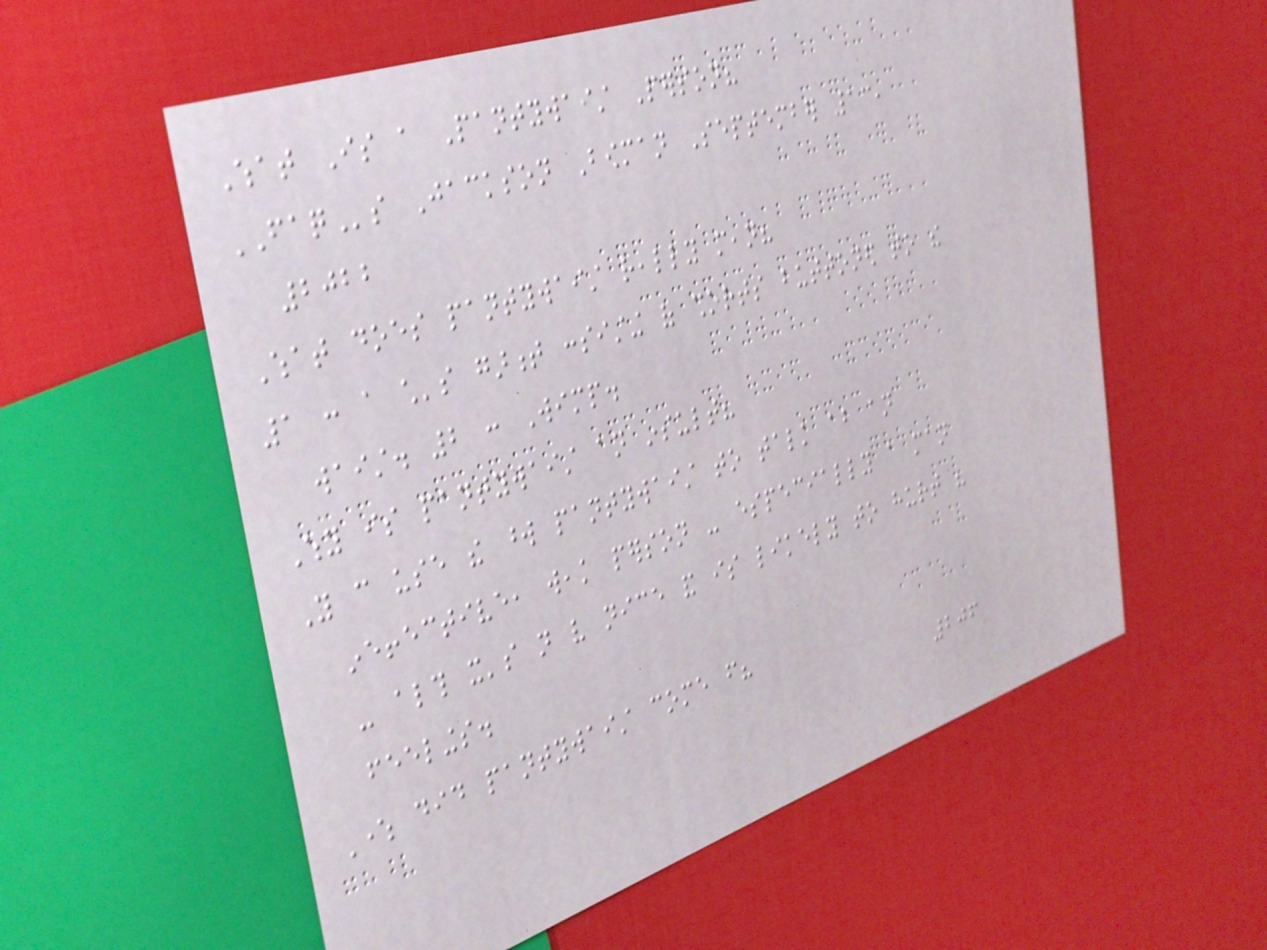What Is a Pantywaist Person?
FAQs Jackson Bowman September 13,
2022
What does pantywaist really mean?
1 : a child's garment consisting of shorts buttoned to the
waist. 2 : Wimp.
Why is pantywaist an insult?
You can use the word pantywaist to talk about an
ineffective, weak person - especially a man
- although it's not very nice and is likely to hurt his
feelings.
Where did pantywaist come from?
206
